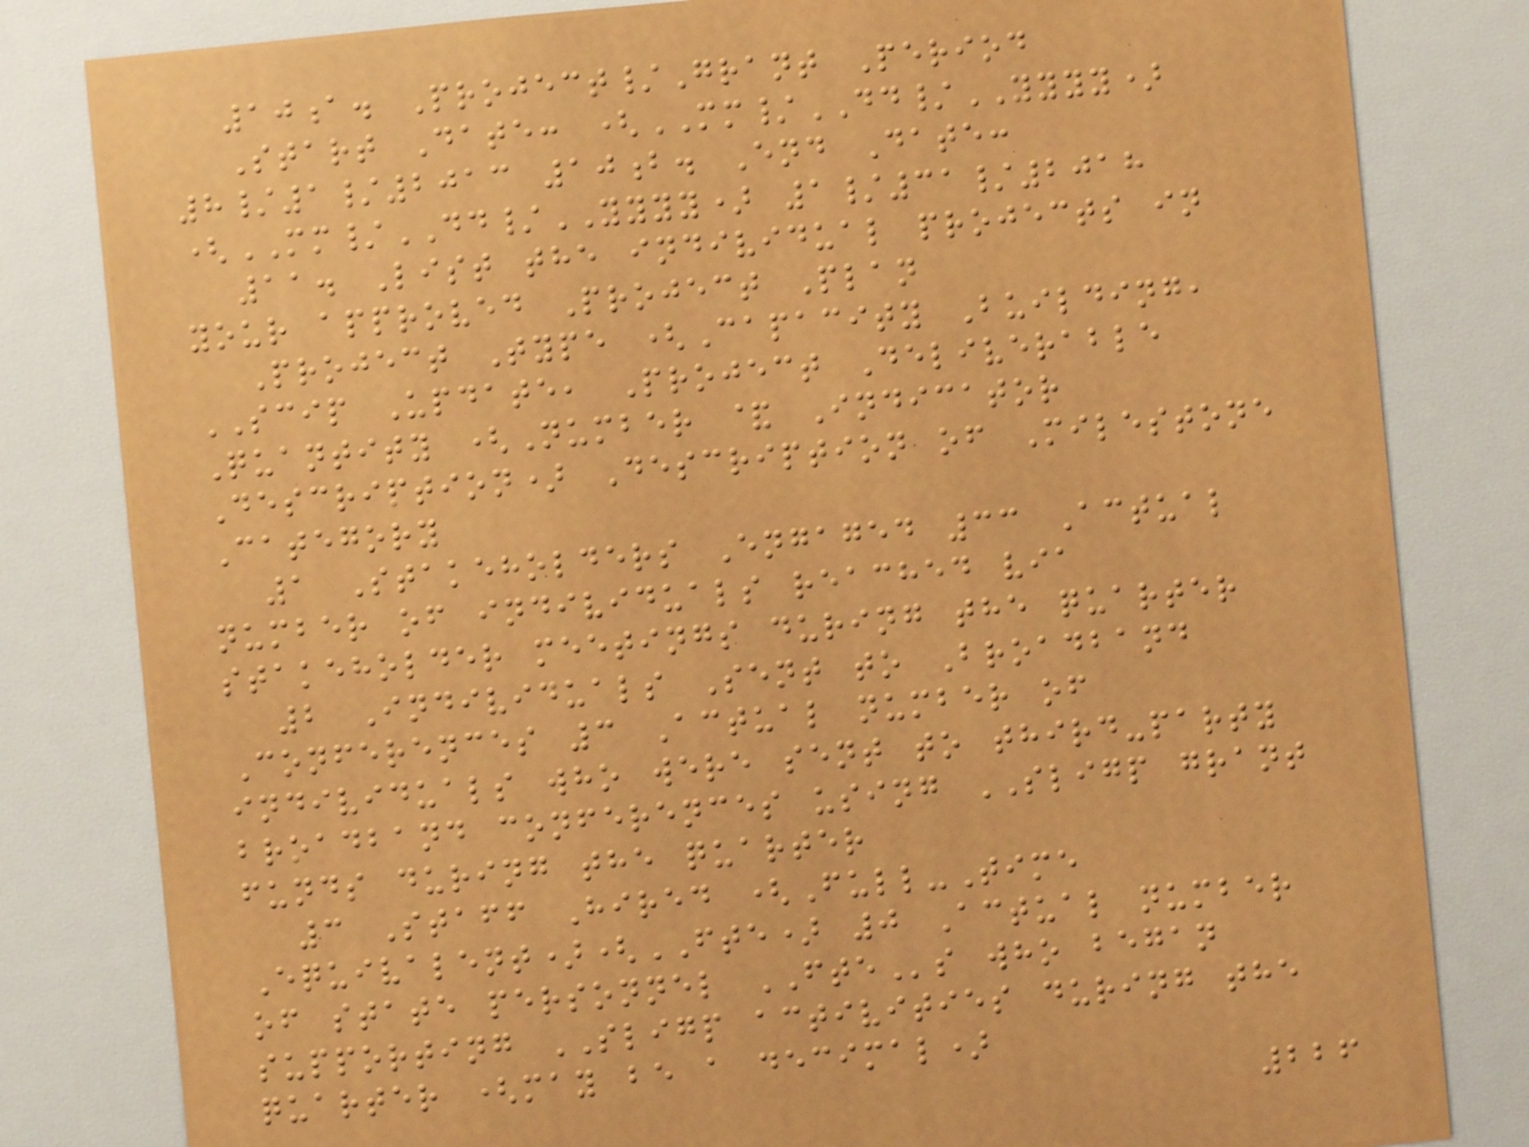10a. Project/Grant Period
Start Date: (MM/DD/YYYY)
8/1/2013 10b. End Date:
(MM/DD/YYYY) 1/31/2018
11. List the individual projects in
your approved Project Plan
Project Type (Capacity Building,
SCIP Update, Project Deliverable
Quantity (Number & Indicator
Description) Description of Milestone
Category
1 Stakeholders Engaged 33 Actual
number of individuals reached via
stakeholder meetings during the quarter
2 Individuals Sent to Broadband
Conferences 3 Actual number of
individuals who were sent to third-party
broadband conferences using SLIGP grant
funds during the quarter
3 Staff Hired (Full-Time
Equivalent)(FTE) 0 Actual number
of state personnel FTEs who began
supporting SLIGP activities during the
quarter (may be a decimal)
226
